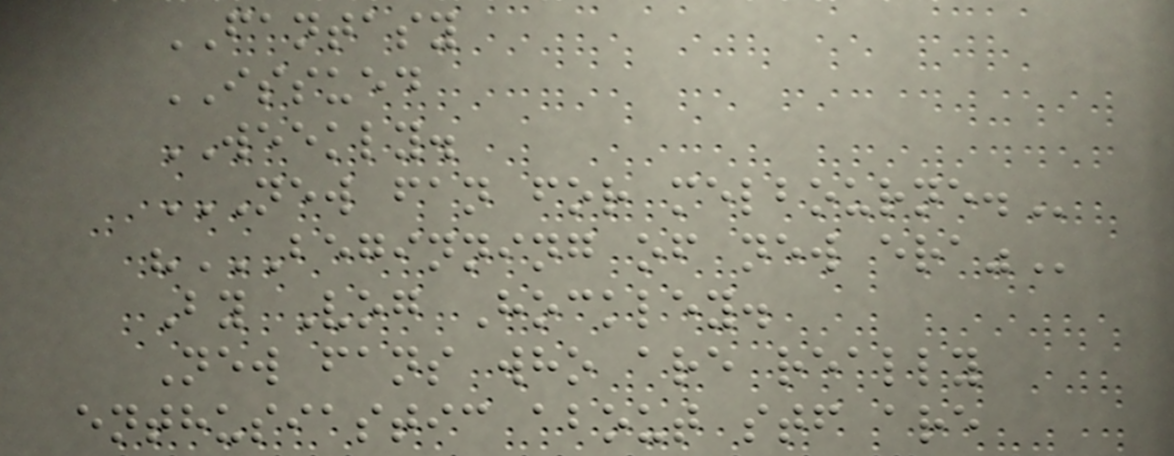FANTASY
ISSUED
WEEKLY.
NEW FAN FOR MELBOURNE.
"BEGINNING OF NEW ERA"
By Vog Hockley.
New fans who are really
enthusiastic about stf are
